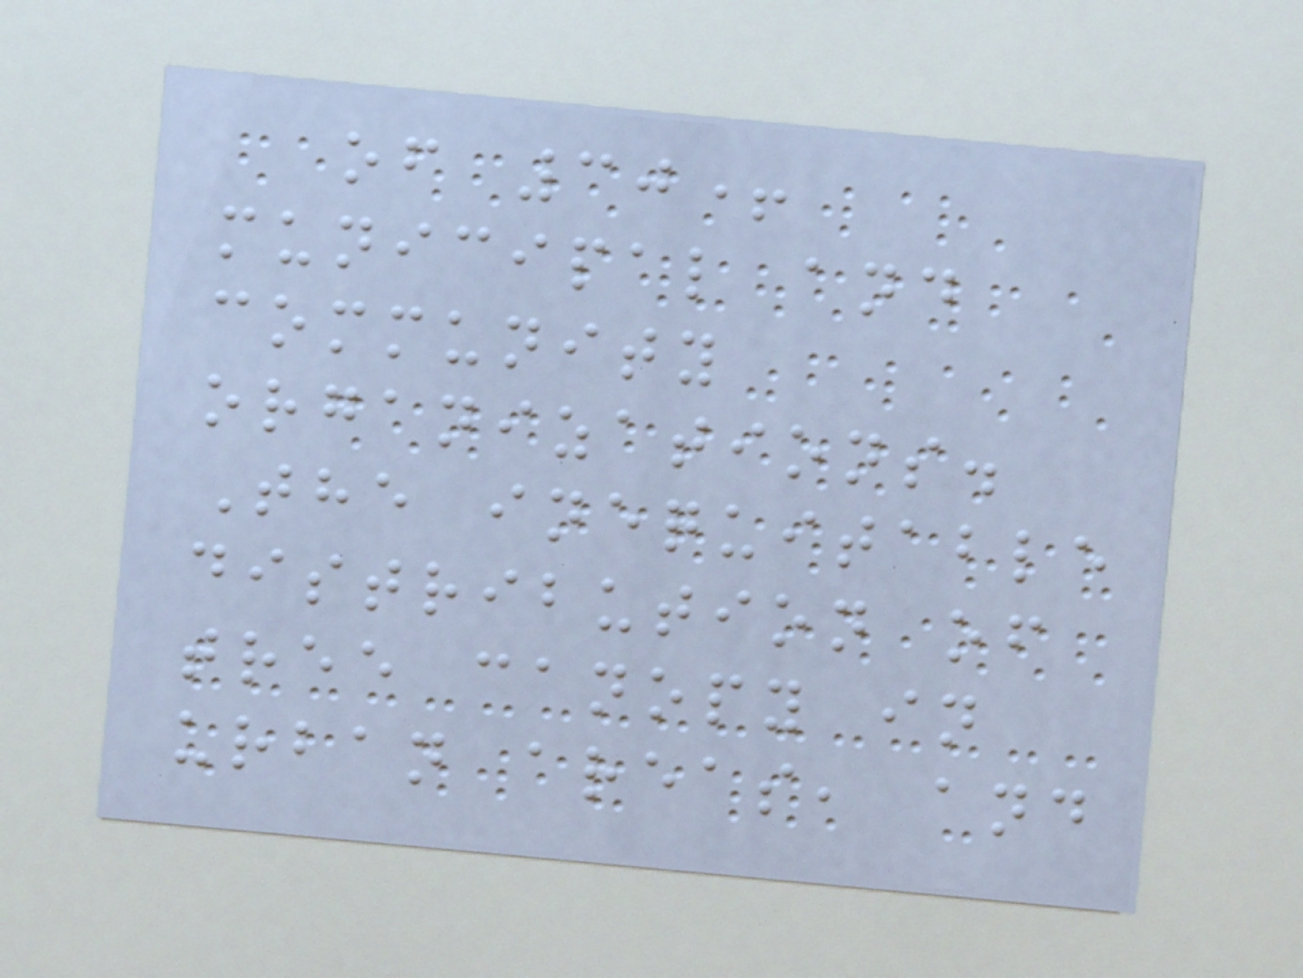of 30+
municipal and
community
organizations.
The inequitable
distribution of
tree canopy in
urban areas, and
